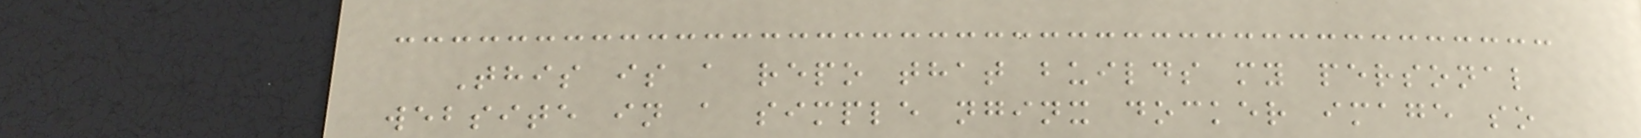This is a repo that builds my personal
website in a simple nginx docker image so
